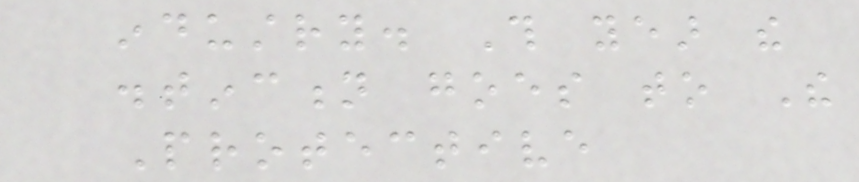industry. This year the
distinction goes to The
Protective
